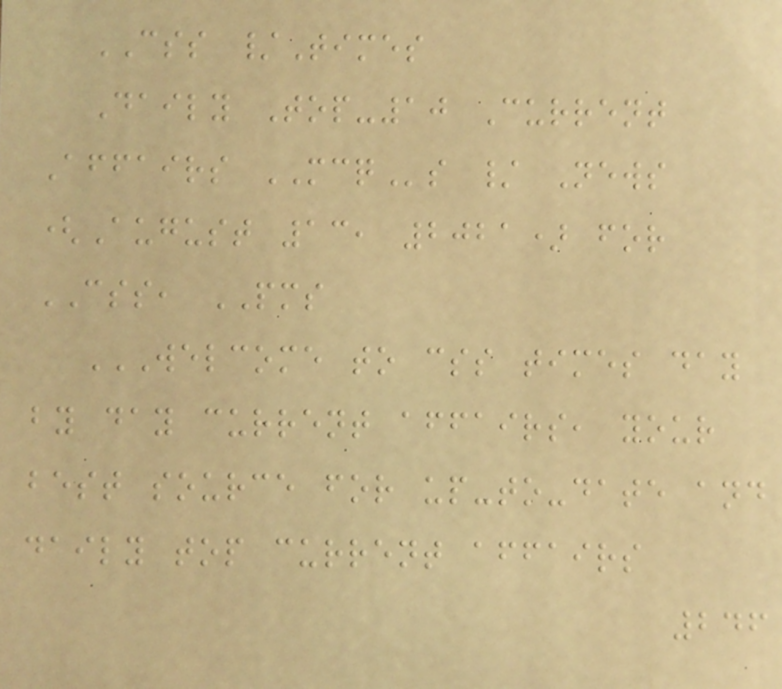CSS /Times
Daily Top-10 Current
Affairs MCQs / News
(August 13, 2021) for
CSS, PMS
WELCOME TO CSS TIMES DAY
BY DAY CURRENT AFFAIRS, YOUR
BEST SOURCE FOR UP-TO-DATE AND
DAILY TOP CURRENT AFFAIRS
246
